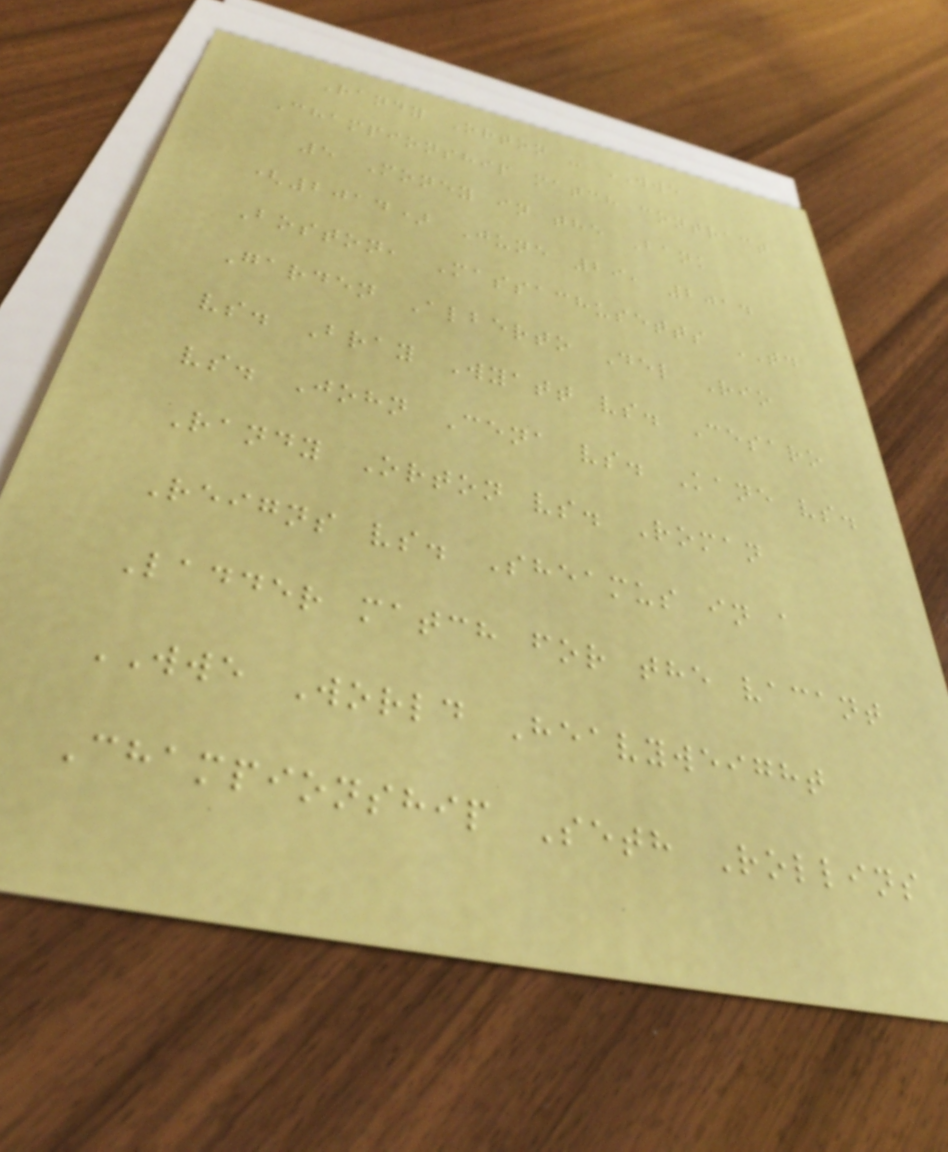Randy Orton - WWE
Championship match contract
5 Money in the Bank
(2014) June 29, 2014
Boston, Massachusetts TD
Garden Alberto Del Rio
vs. Bray Wyatt vs. Cesaro
vs. John Cena vs. Kane vs.
Randy Orton vs. Roman
Reigns vs. Sheamus in a
Ladder match for the vacant
WWE World Heavyweight
Championship Seth Rollins
